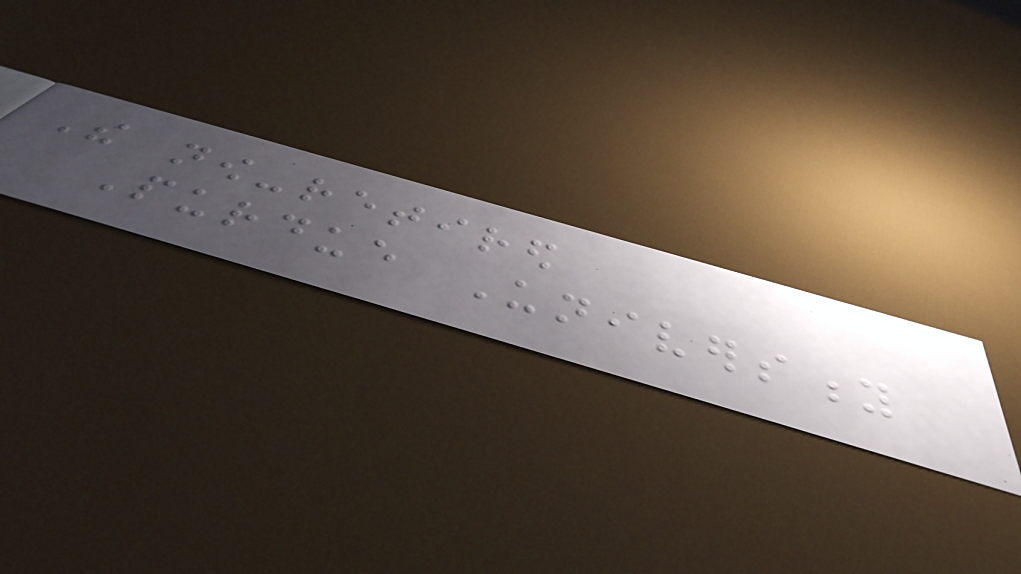The now-retired
Purdue University
